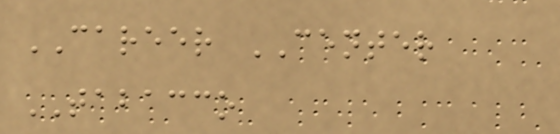CAREER CENTER
TABACCO
